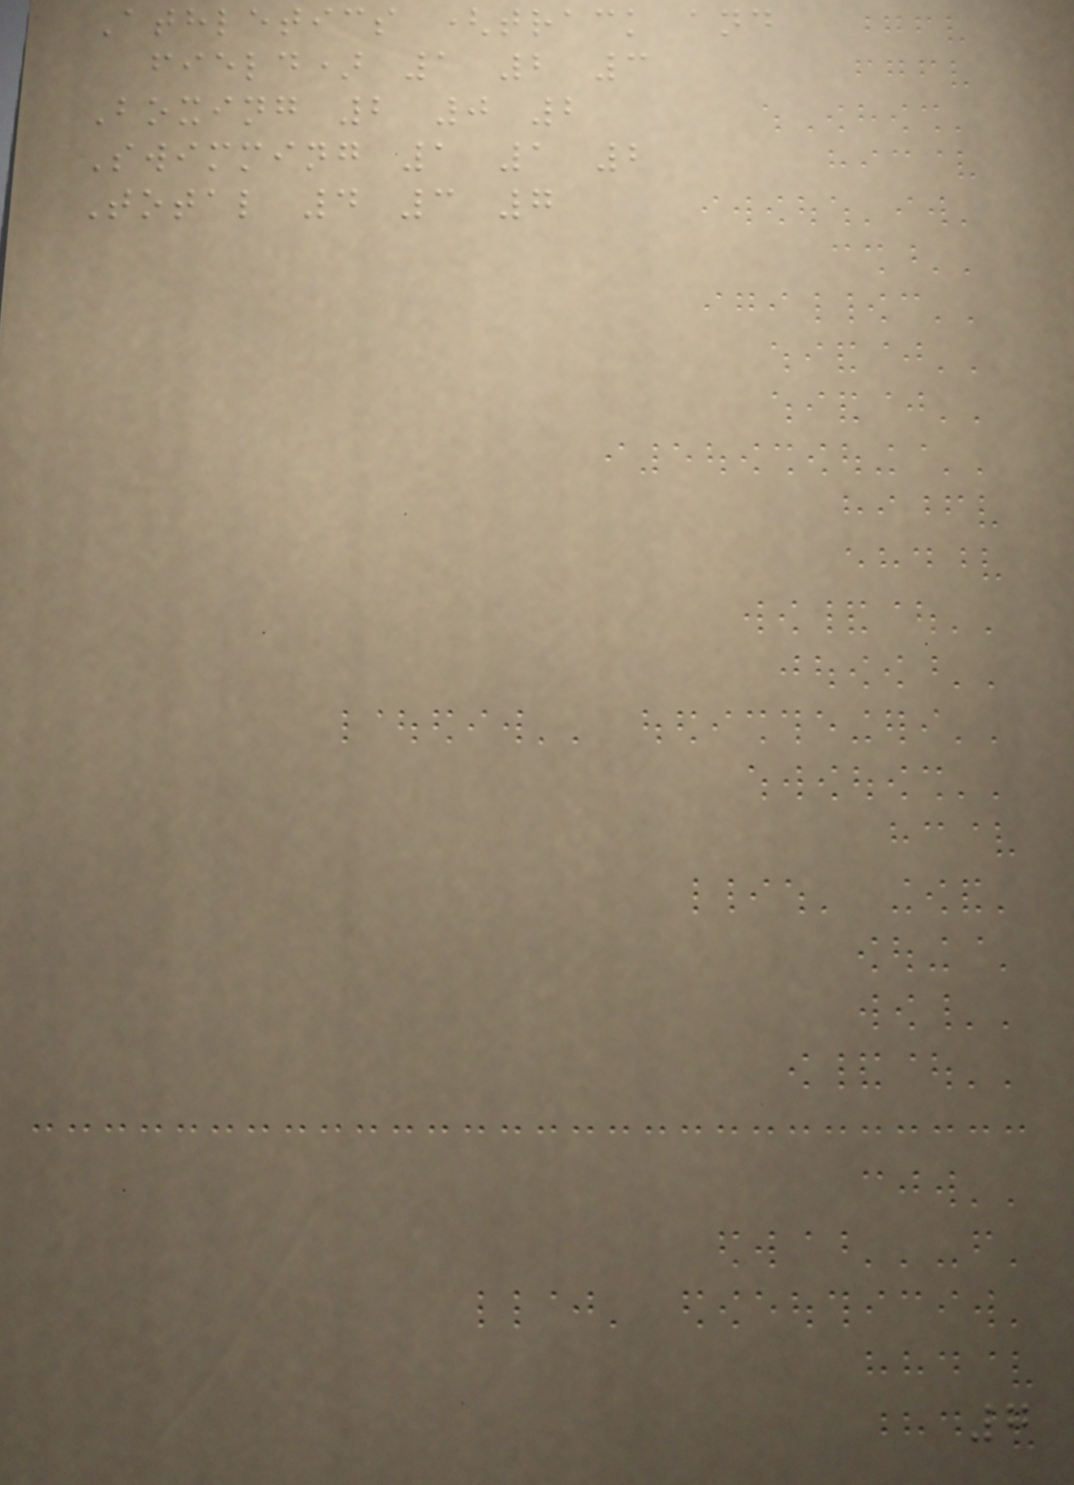Athletics (track and
field) 1 2 3
Boxing 2 0 2
Swimming 1 1 2
Total 4 3 7
7
